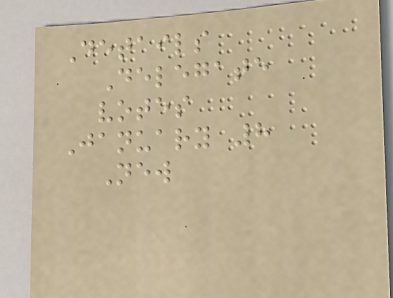Details
Delegate
votes
January 8
New
